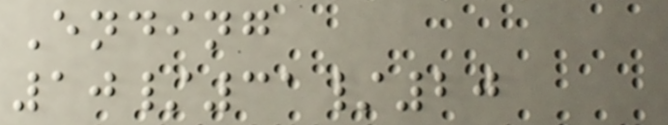Ending
10/31/20
